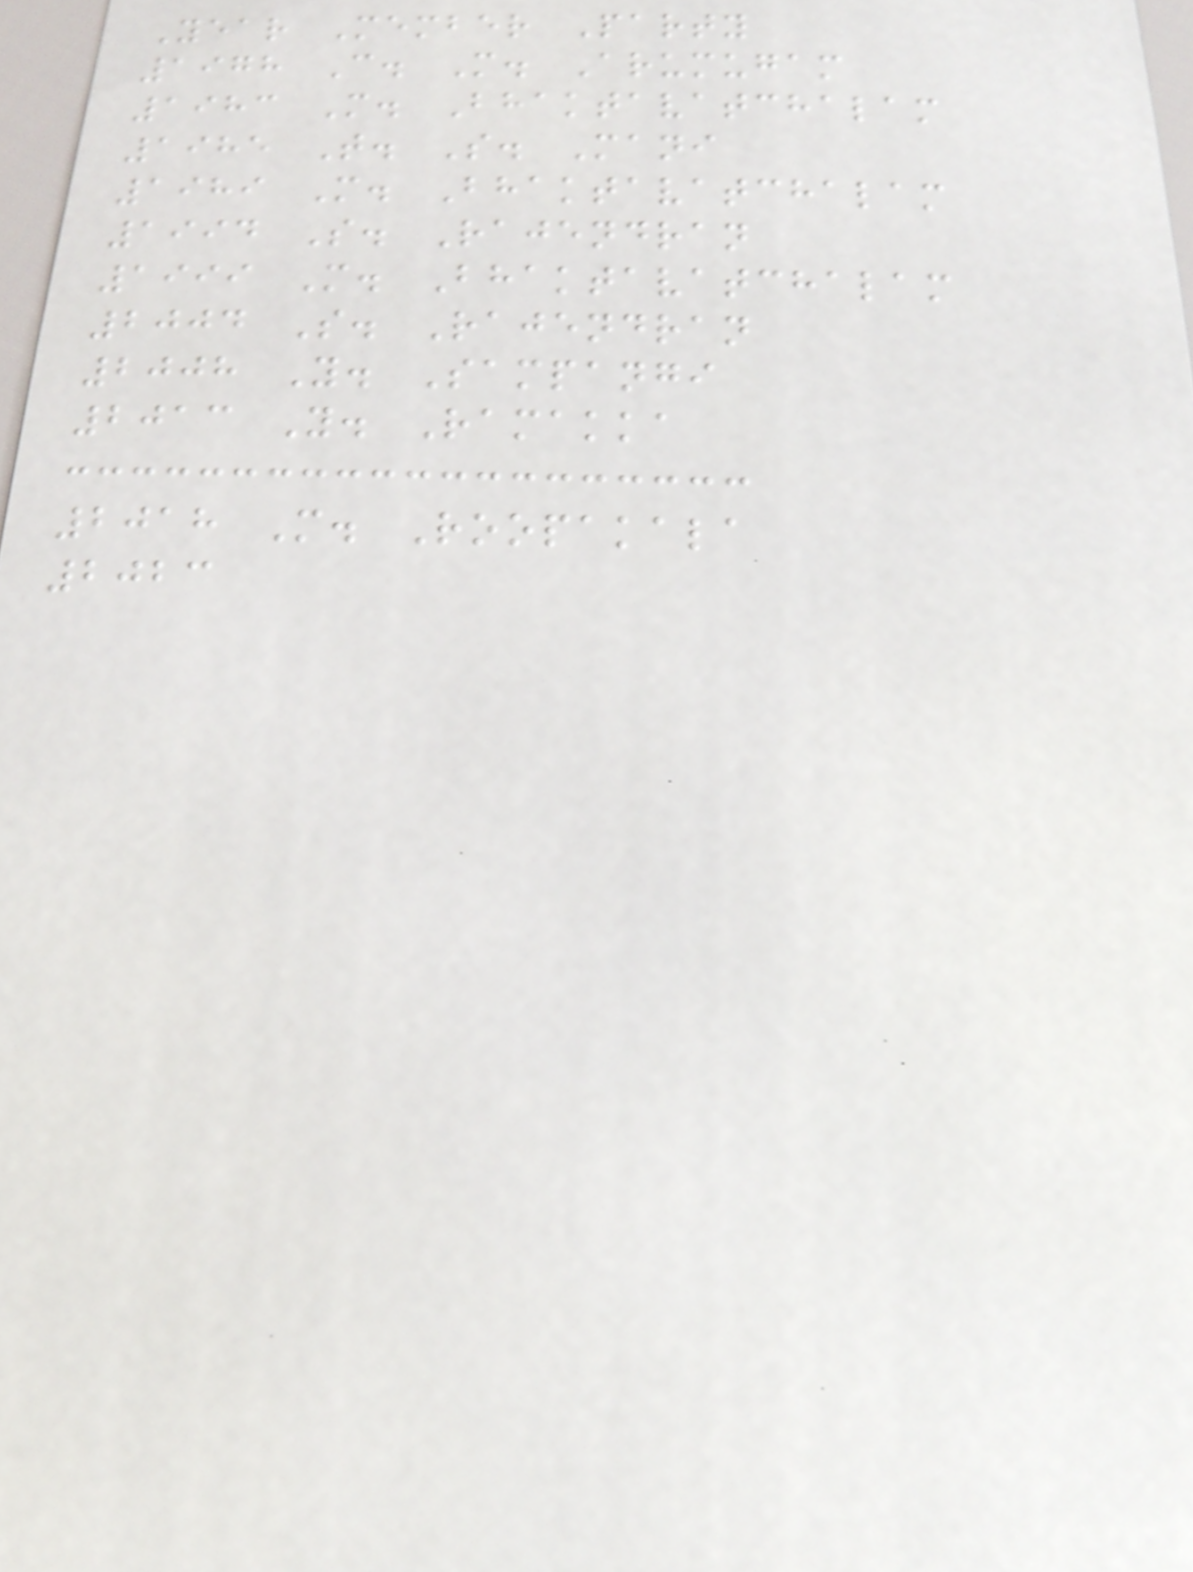Year Member Party
1978 C. M. Arumugam
1983 M. Bhaktavatchalam
1985 T. S. Mani
1989 M. Bhaktavatchalam
1994 S. Rajendran
1999 M. Bhaktavatchalam
2004 S. Rajendran
2008 Y. Sampangi
2013 Y. Ramakka
2018 M. Roopakala
2023
